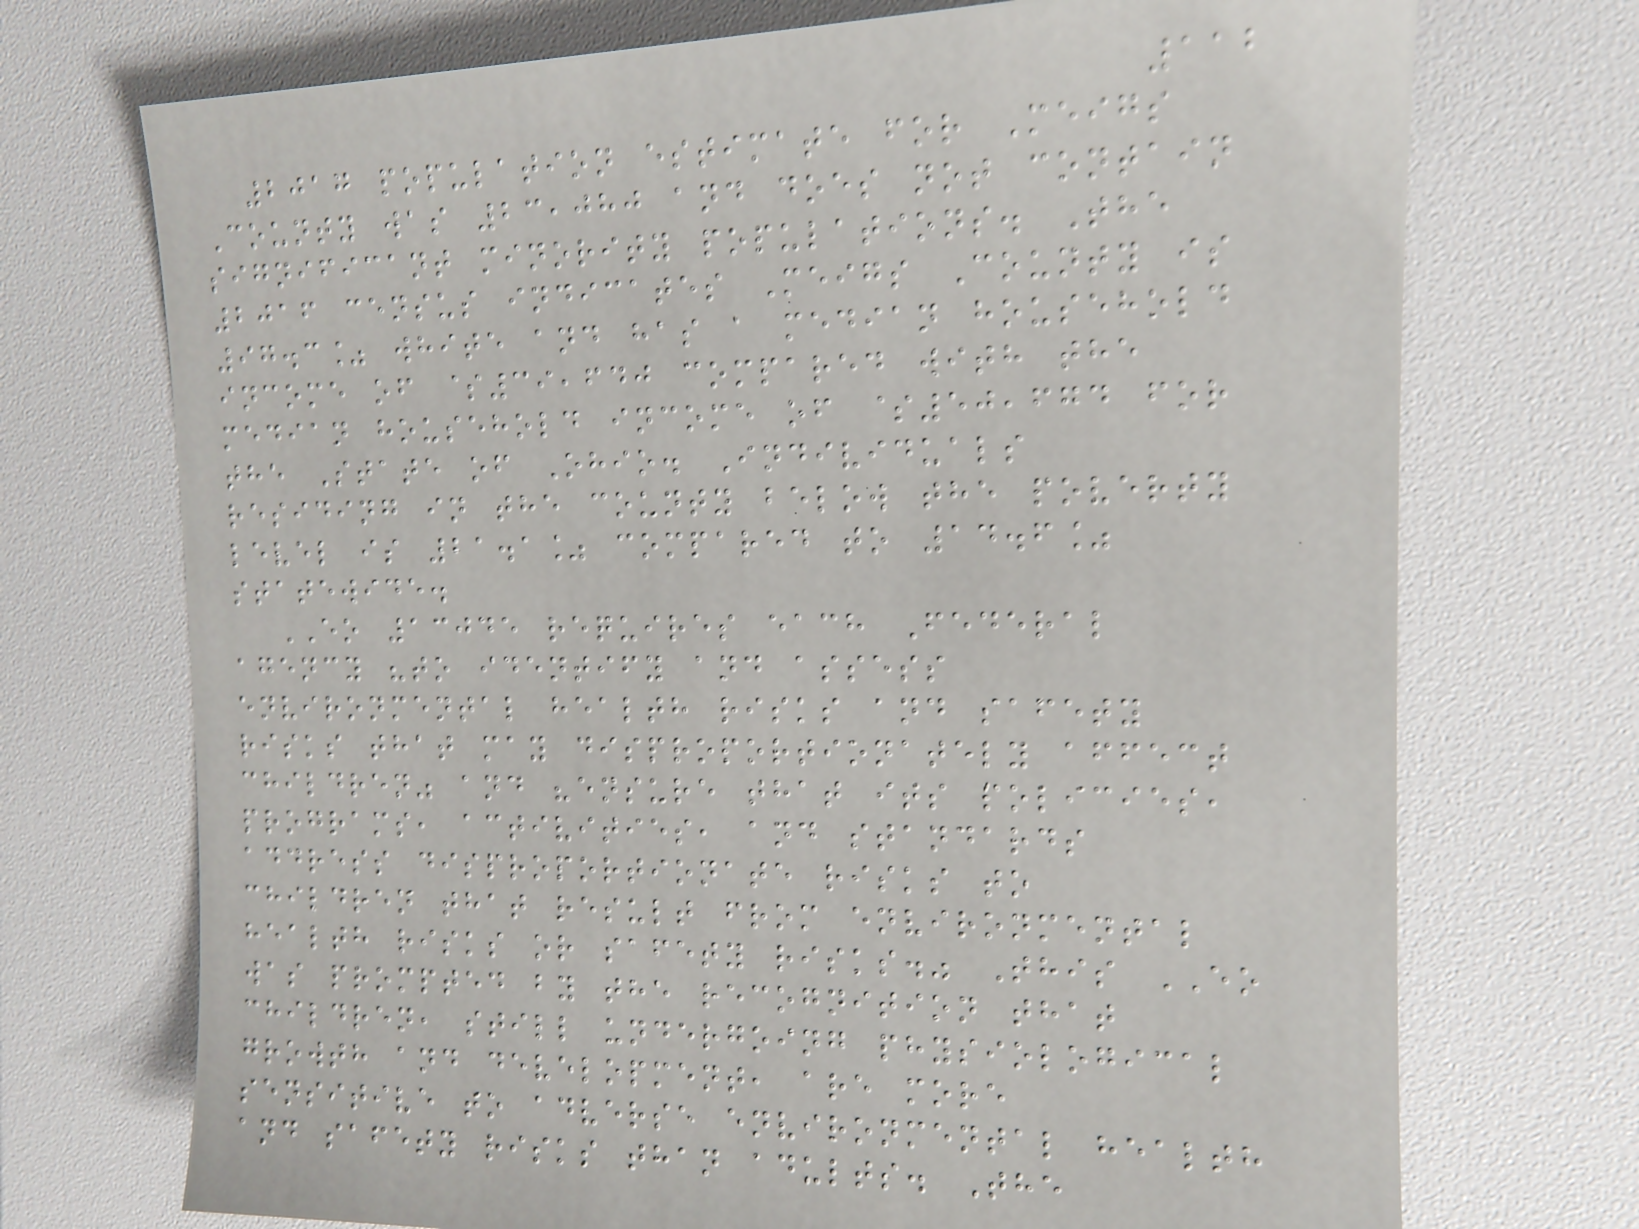112
2017 population estimate for Meigs
County was 23,080 and does not contain
significant minority populations. The
2016 census indicates Meigs County is
97.3% white and has a median household
income of $39,640 compared with the
median household income of $50,674 for
the State of Ohio. Individuals
residing in the county below the poverty
level is 21.1% compared to 14.6%
statewide.
EO 13045 requires each Federal
agency "to identify and assess
environmental health risks and safety
risks that may disproportionately affect
children" and "ensure that its policies,
programs, activities, and standards
address disproportionate risks to
children that result from environmental
health risks or safety risks." This EO
was prompted by the recognition that
children, still undergoing physiological
growth and development, are more
sensitive to adverse environmental health
and safety risks than adults. The
